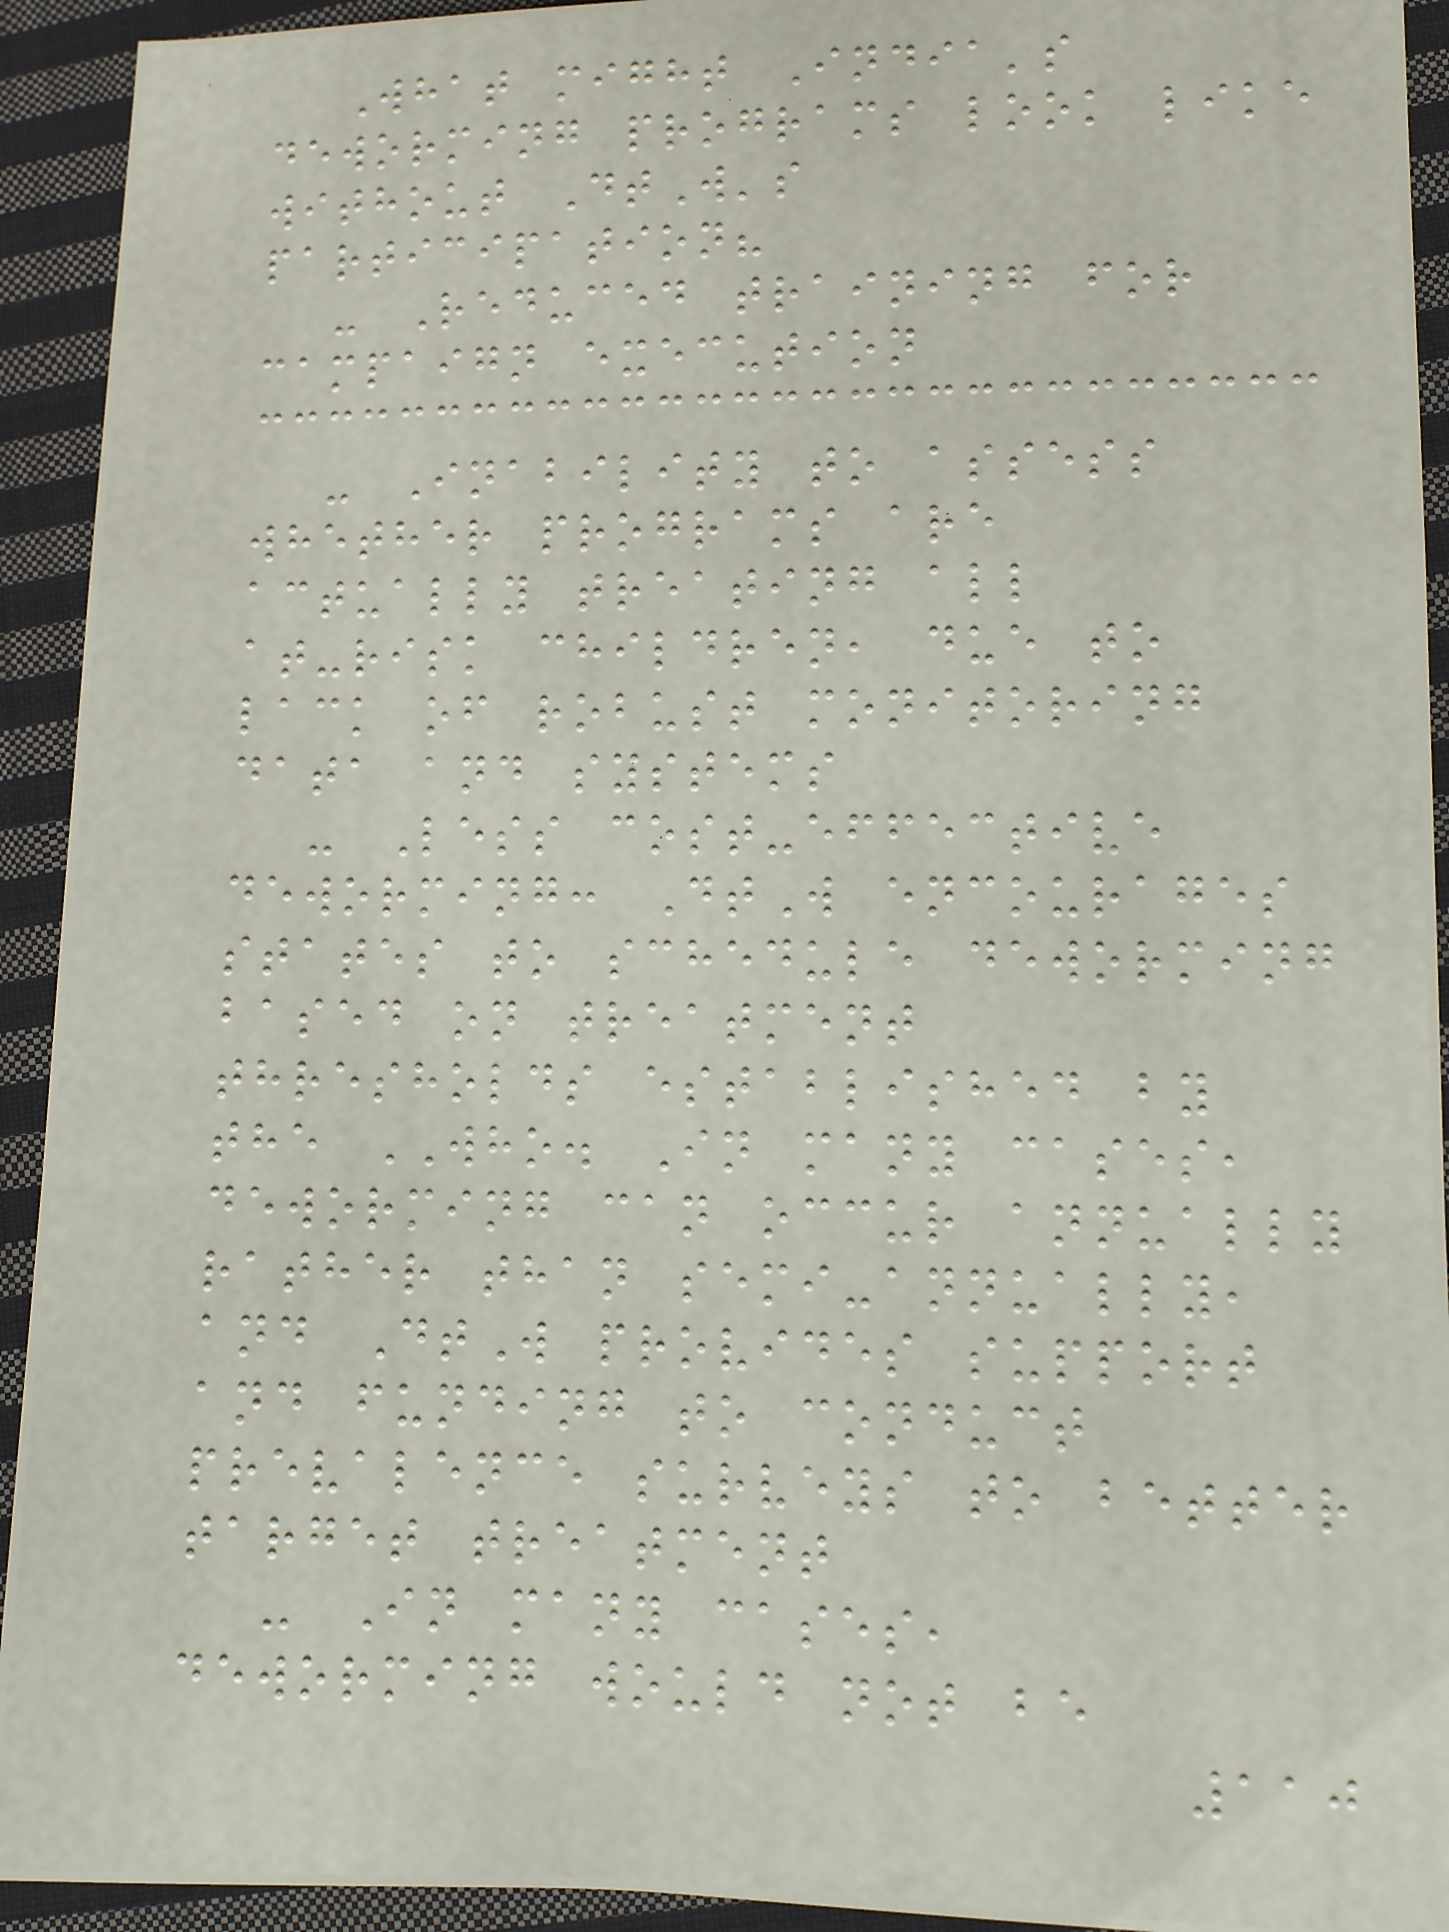What might India's
deworming programs look like
without DtW's
participation?
- Reduced training for
campaign execution
- Inability to assess
whether programs are
actually treating all
at-risk children, due to
lack of robust monitoring
data and systems
- Less cost-effective
deworming: DtW encourages
states to schedule deworming
based on treatment
thresholds established by
the WHO. In many cases,
deworming can occur annually
rather than semi-annually,
and DtW provides support
and funding to conduct
prevalence surveys to better
target treatment
- In many cases,
deworming would not be
110
